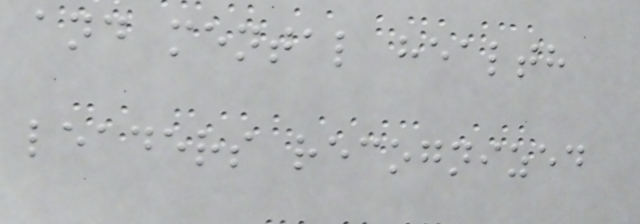and mental health
leaders recognized
